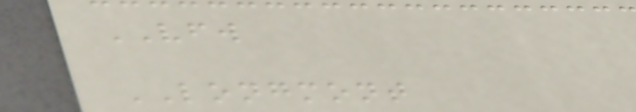VFW
LONGMONT
